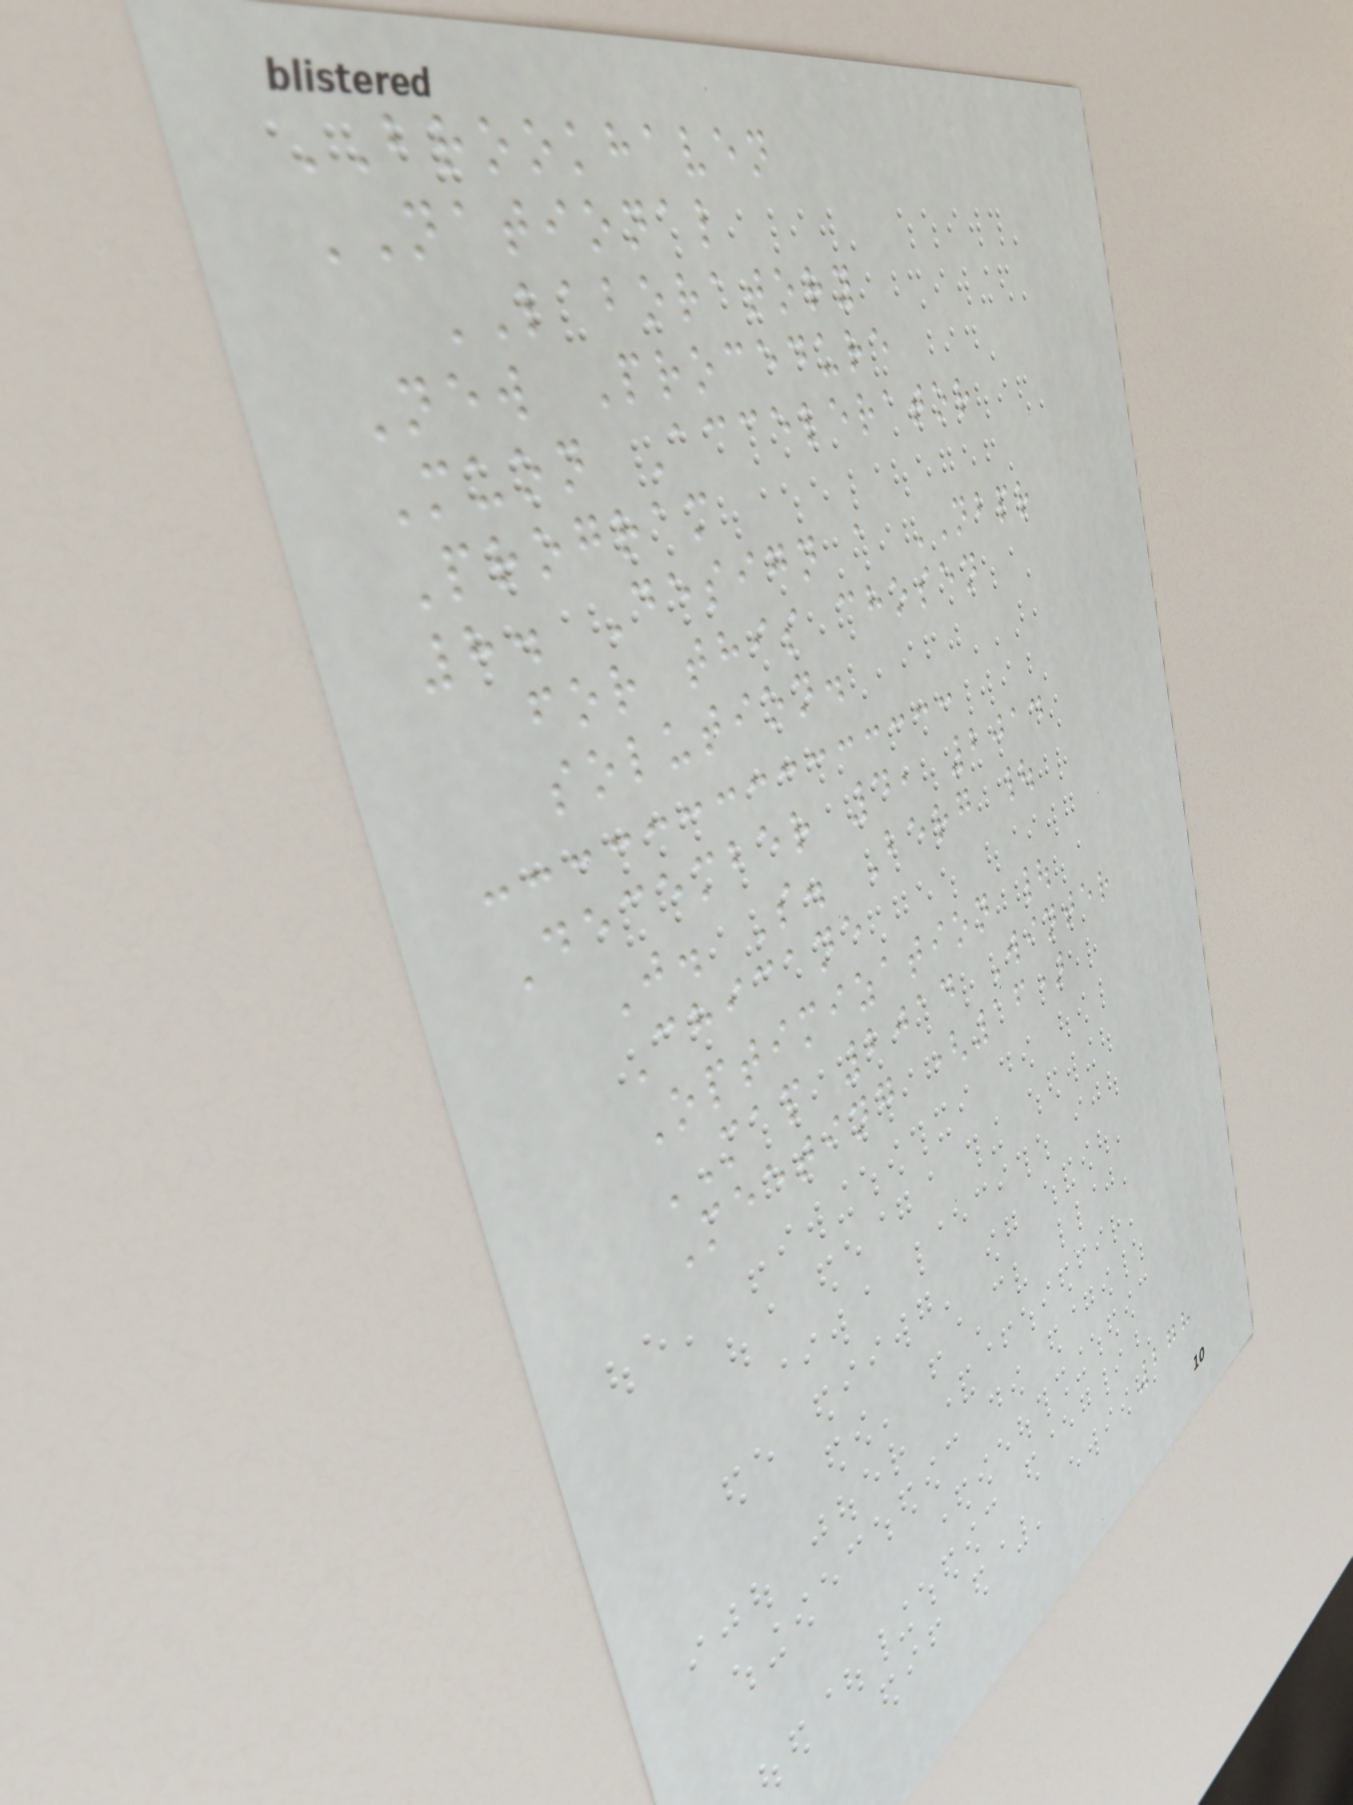BROOKHAVEN
NATIONAL
LABORATORY
New Procedure
Muon Accelerator
Program
8. Design a NBPR
for this chosen
solution.
December 4, 2014
J. S. Berg |
Chicane
Optimization |
MAP 2014 Winter
Meeting (16)
278
